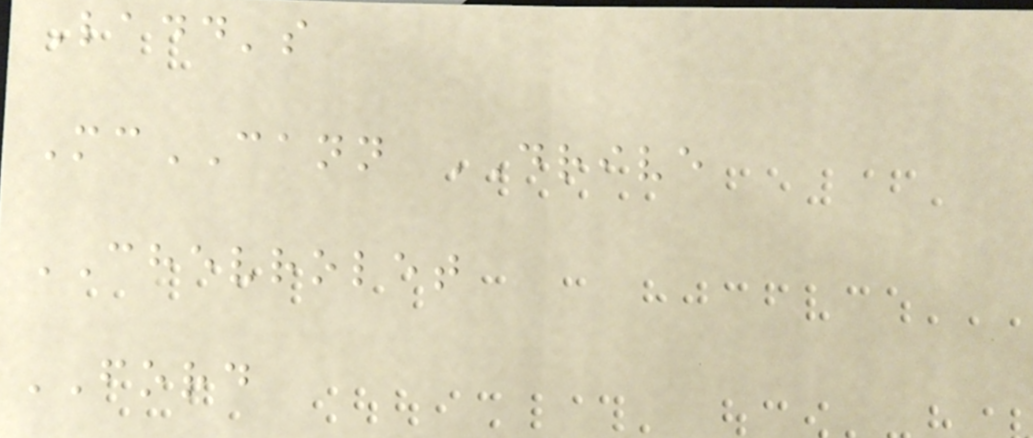Ladd's
McCANN DRIVE
CHEVROLET
FORD
